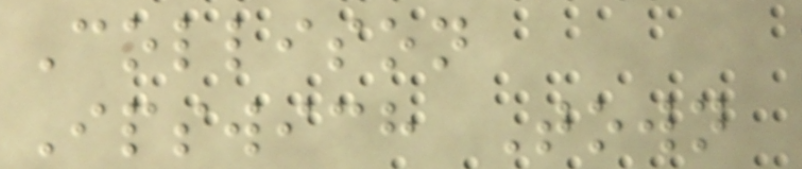Collison
Ipswich Town
